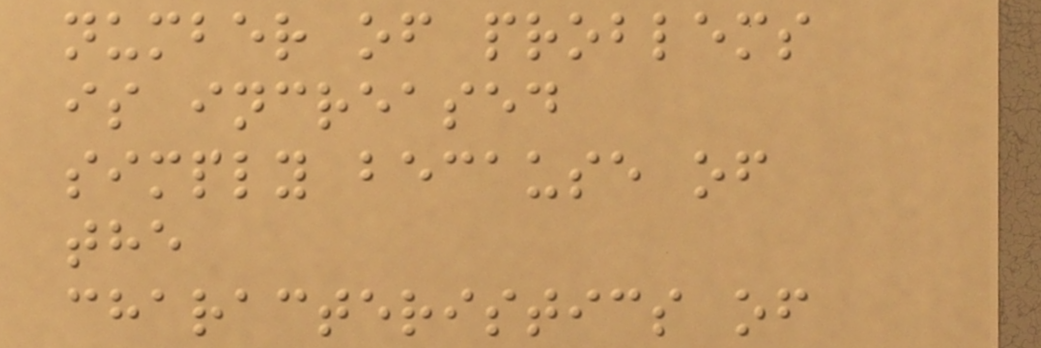number of problems
is increased
simply because of
the
characteristics of
